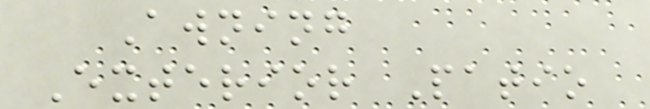Awning
Exterior Patio
